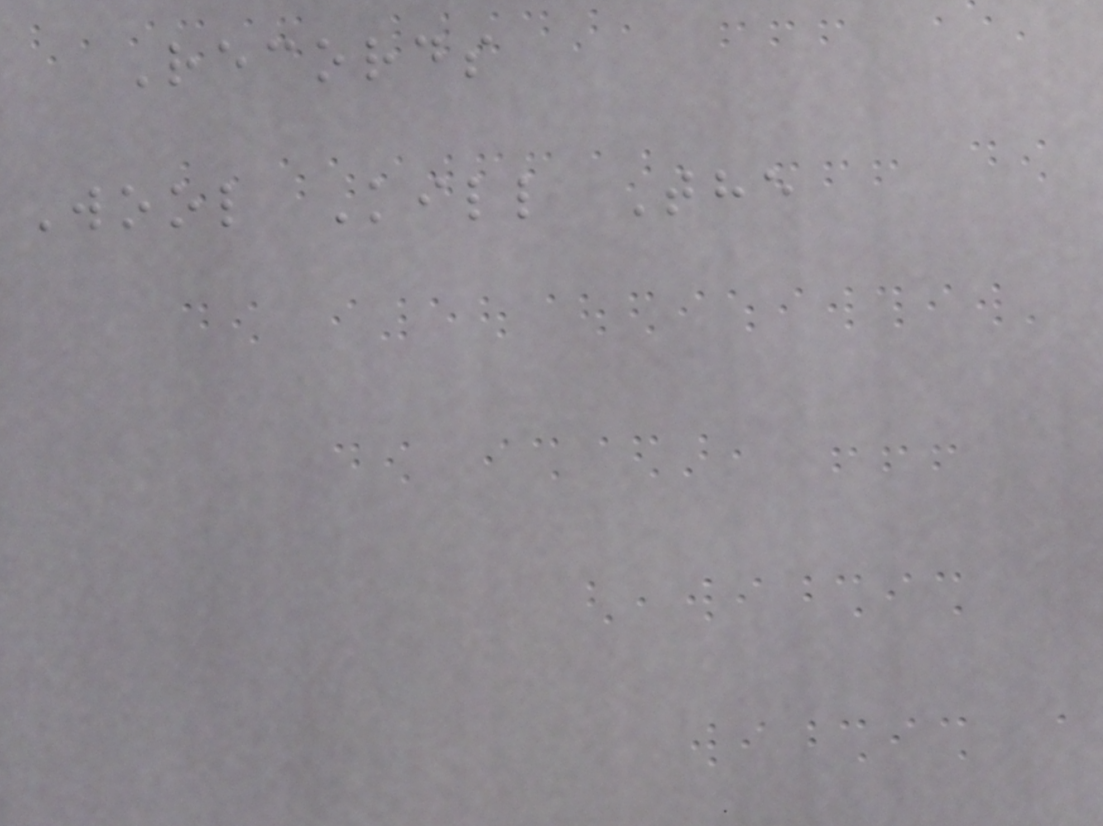Records
Wool Kill The
